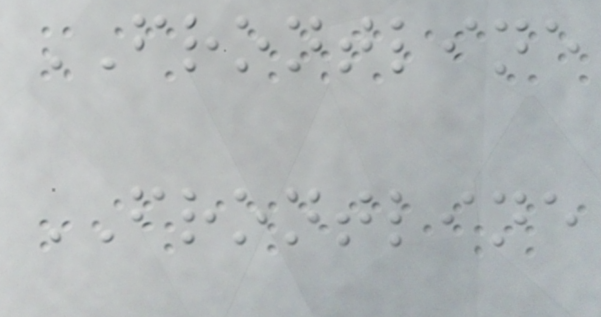FRONTLINE
FRONTLINE
